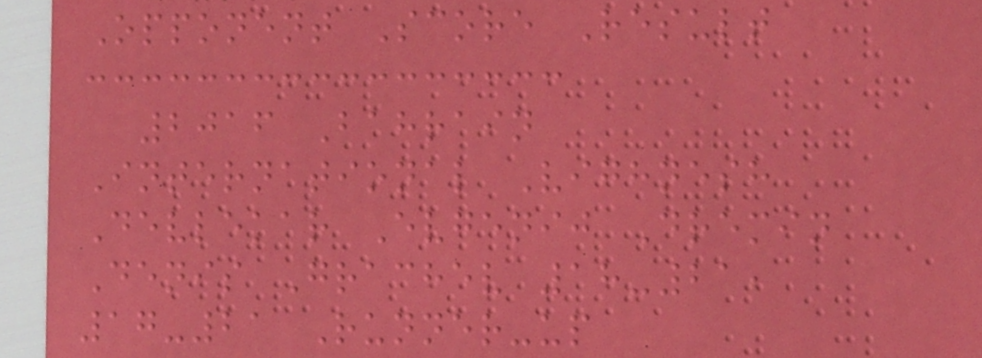Opponent Score Result
2016 Bahrain
International Vighnesh
Devlekar Evgenij Dremin
Denis Grachev 18-21,
17-21 Runner-up
